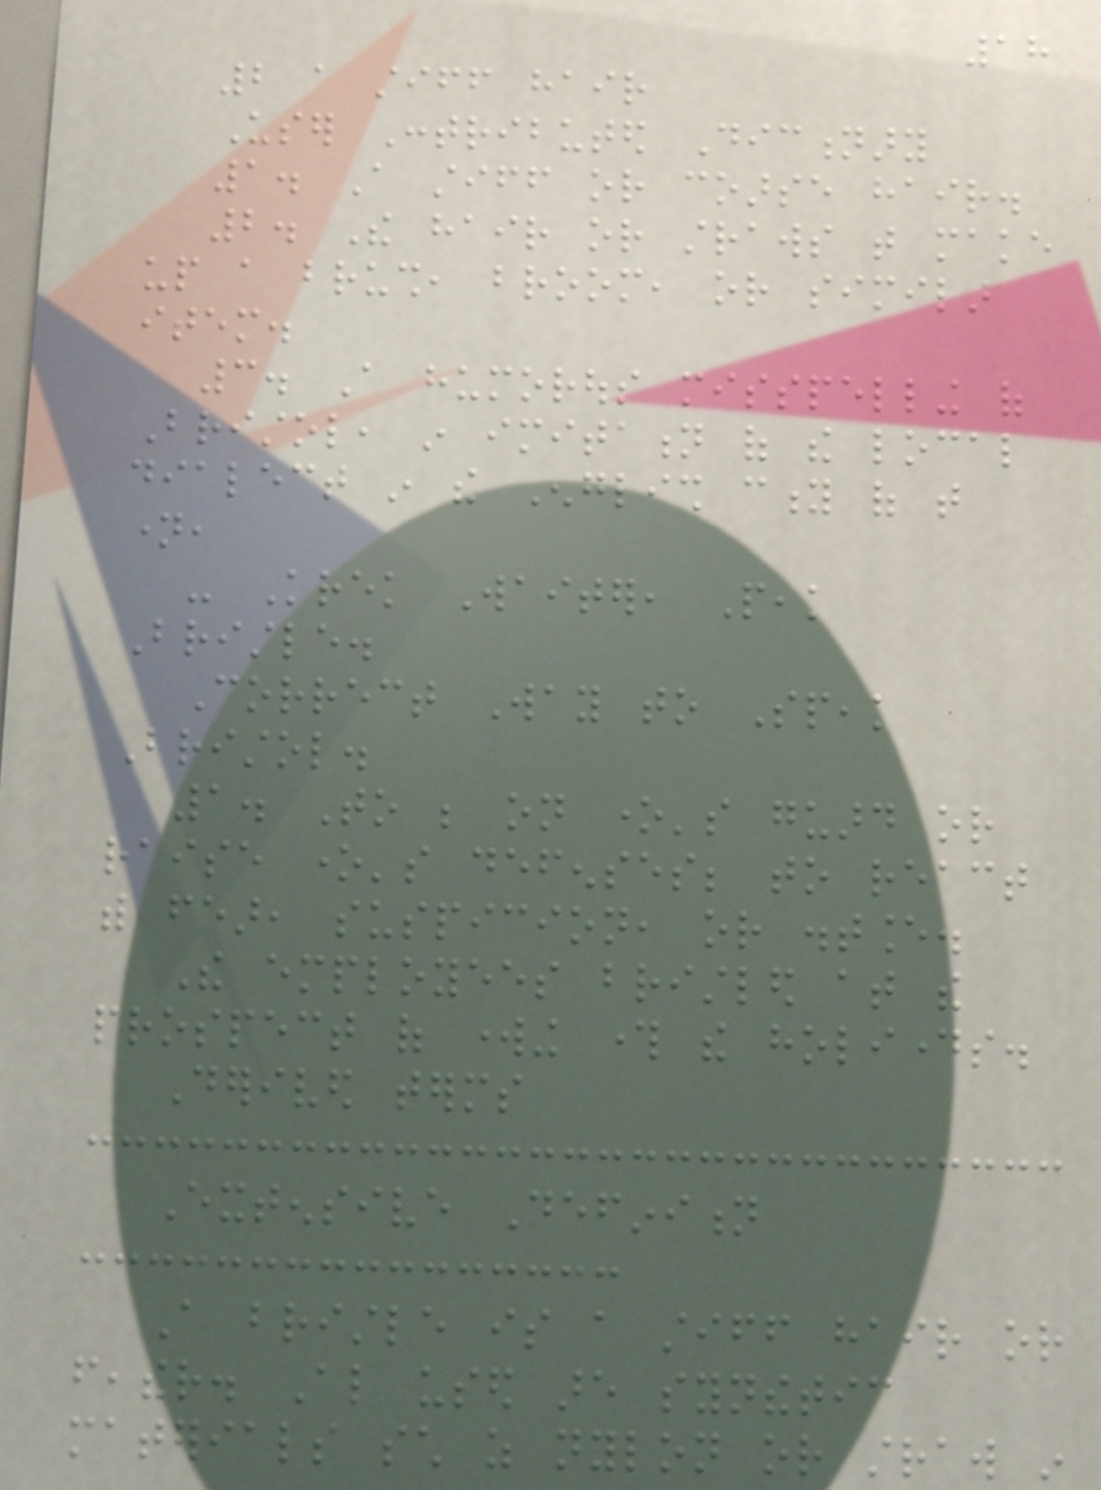18
2 a stiff hair
User Contributed Dictionary
1. A stiff or coarse hair.
2. The hair or straws that make
up a brush, broom, or similar
item.
3. A humorous misspelling of
Bristol, in imitation of the local
dialect in the English city of that
name,
- Krek Waiter, Peak
Bristle.
Correct Way to Speak
Bristol.
1. To be on one's guard or
raise one's defenses; to react
with fear, suspicion, or distance.
The employees bristled at the
prospect of working through the holidays.
Derived terms
Extensive Definition
A bristle is a stiff hair or
feather. Also used are synthetic
materials such as nylon or straw in
